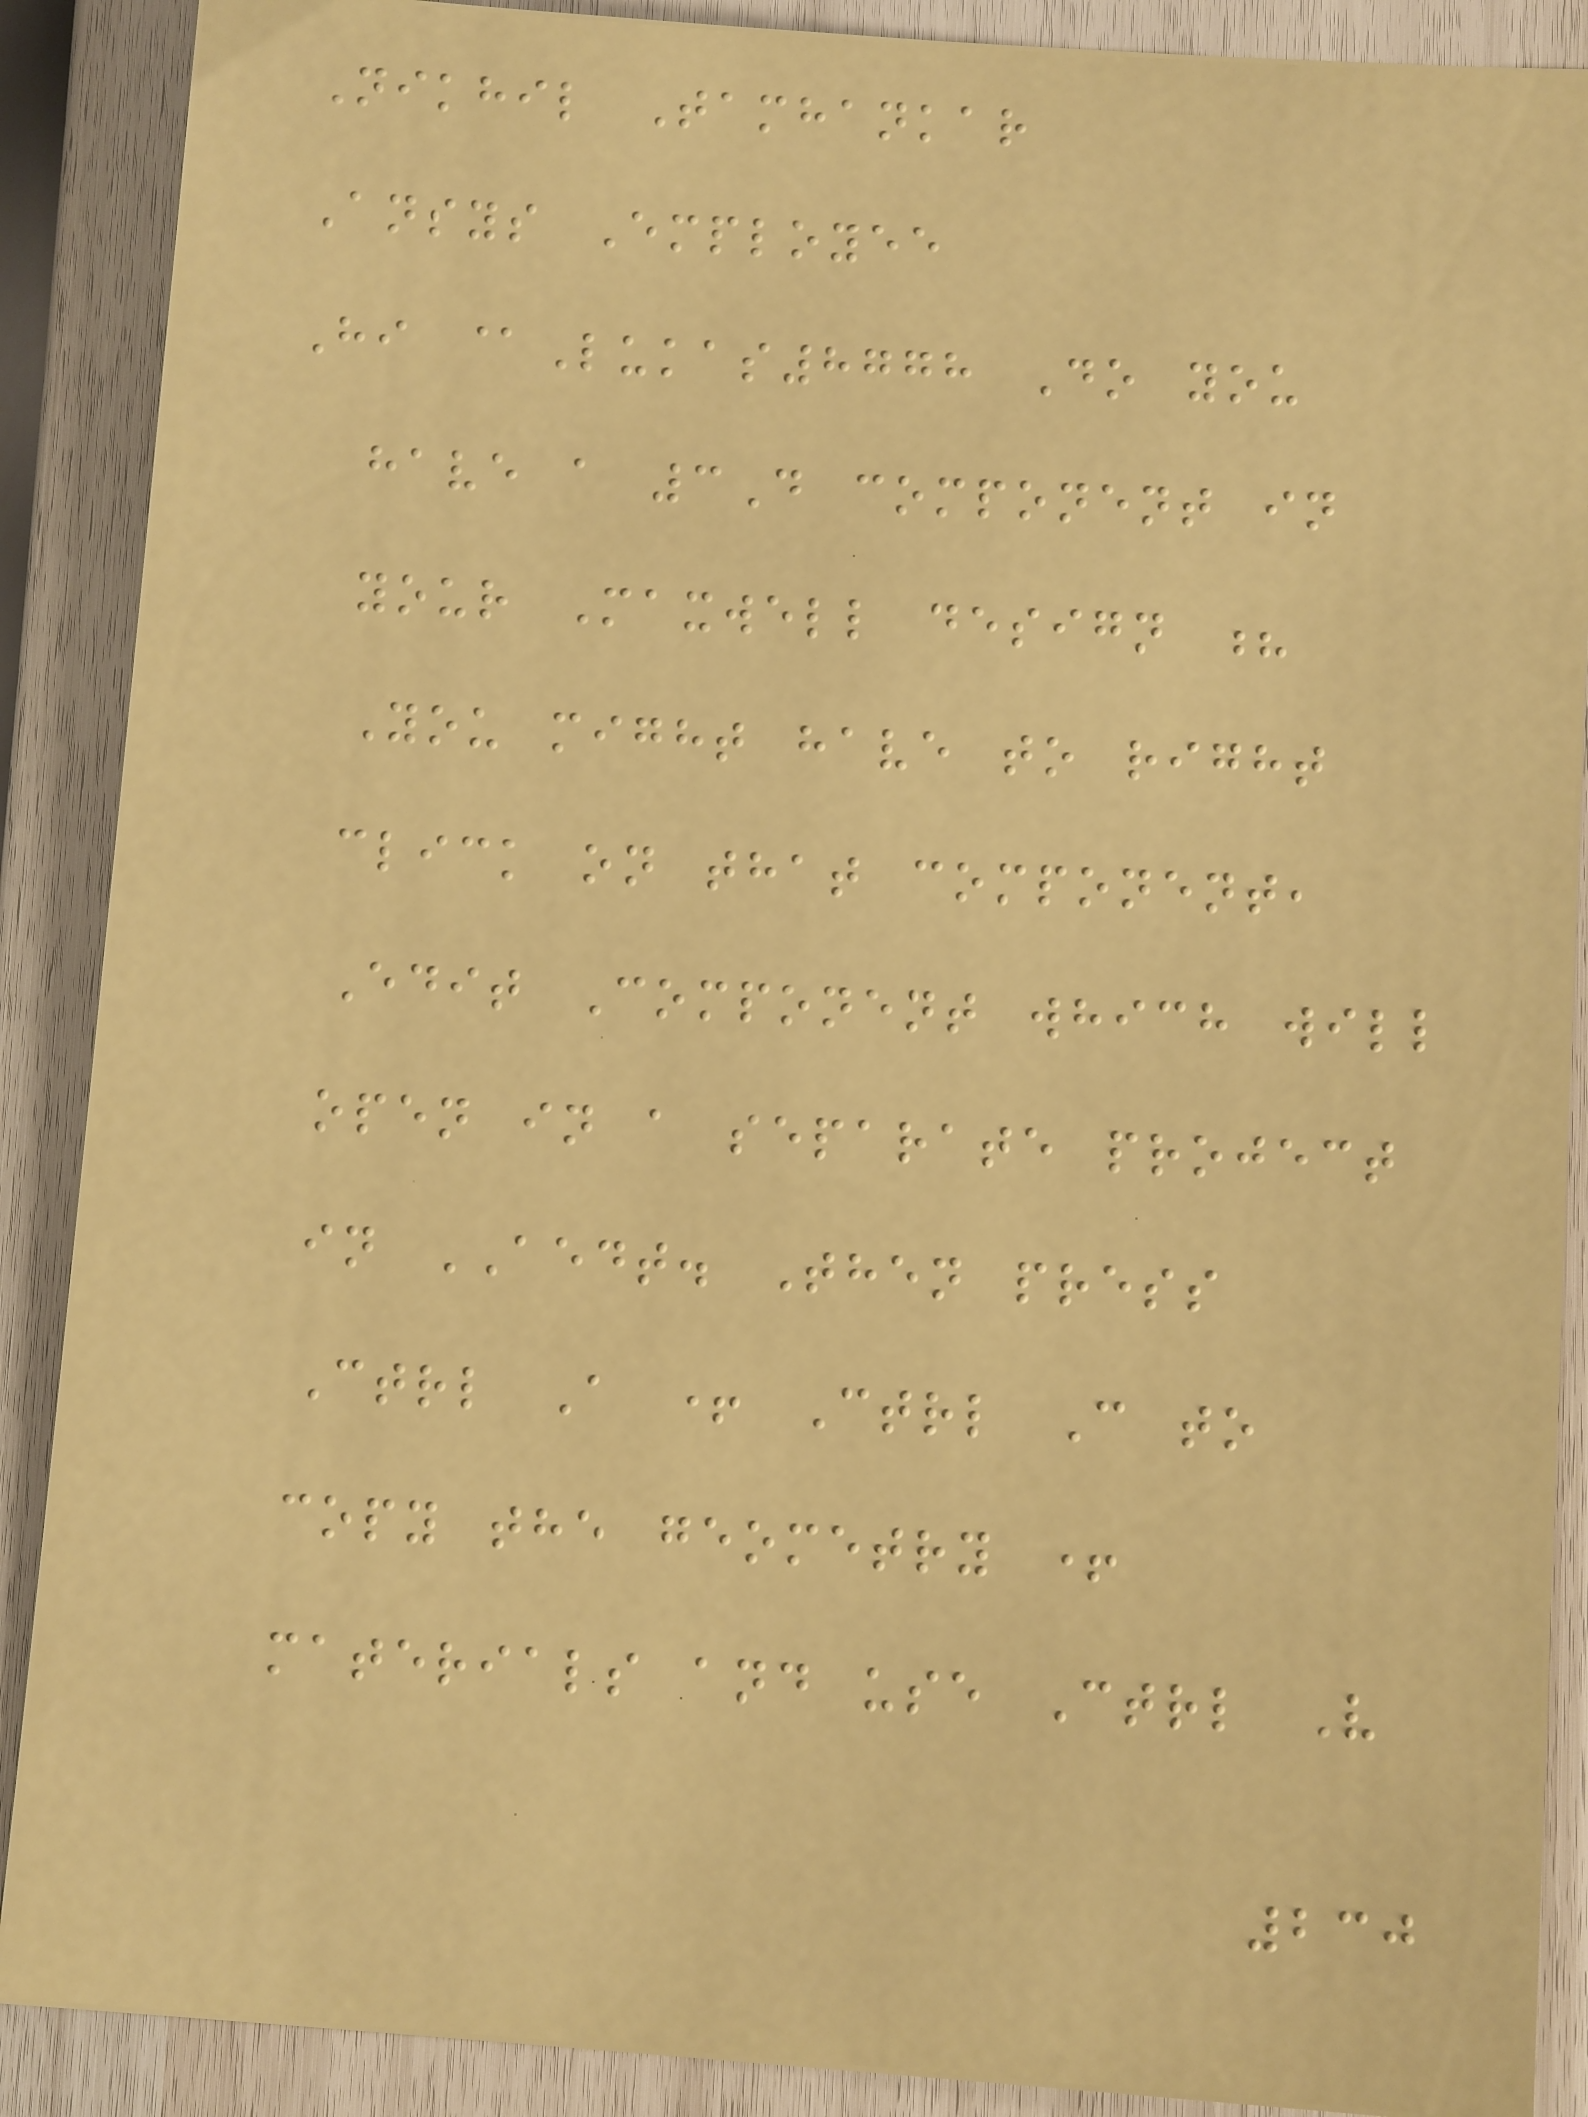Nikhil Tamhankar
Ansys Employee
Hi @Lukas8778 Do you
have a 3D component in
your Maxwell design ?
You might have to right
click on that component,
Edit Component which will
open in a separate project
in AEDT. Then press
Ctrl A + Ctrl C to
copy the geometry +
materials and use Ctrl V
230
